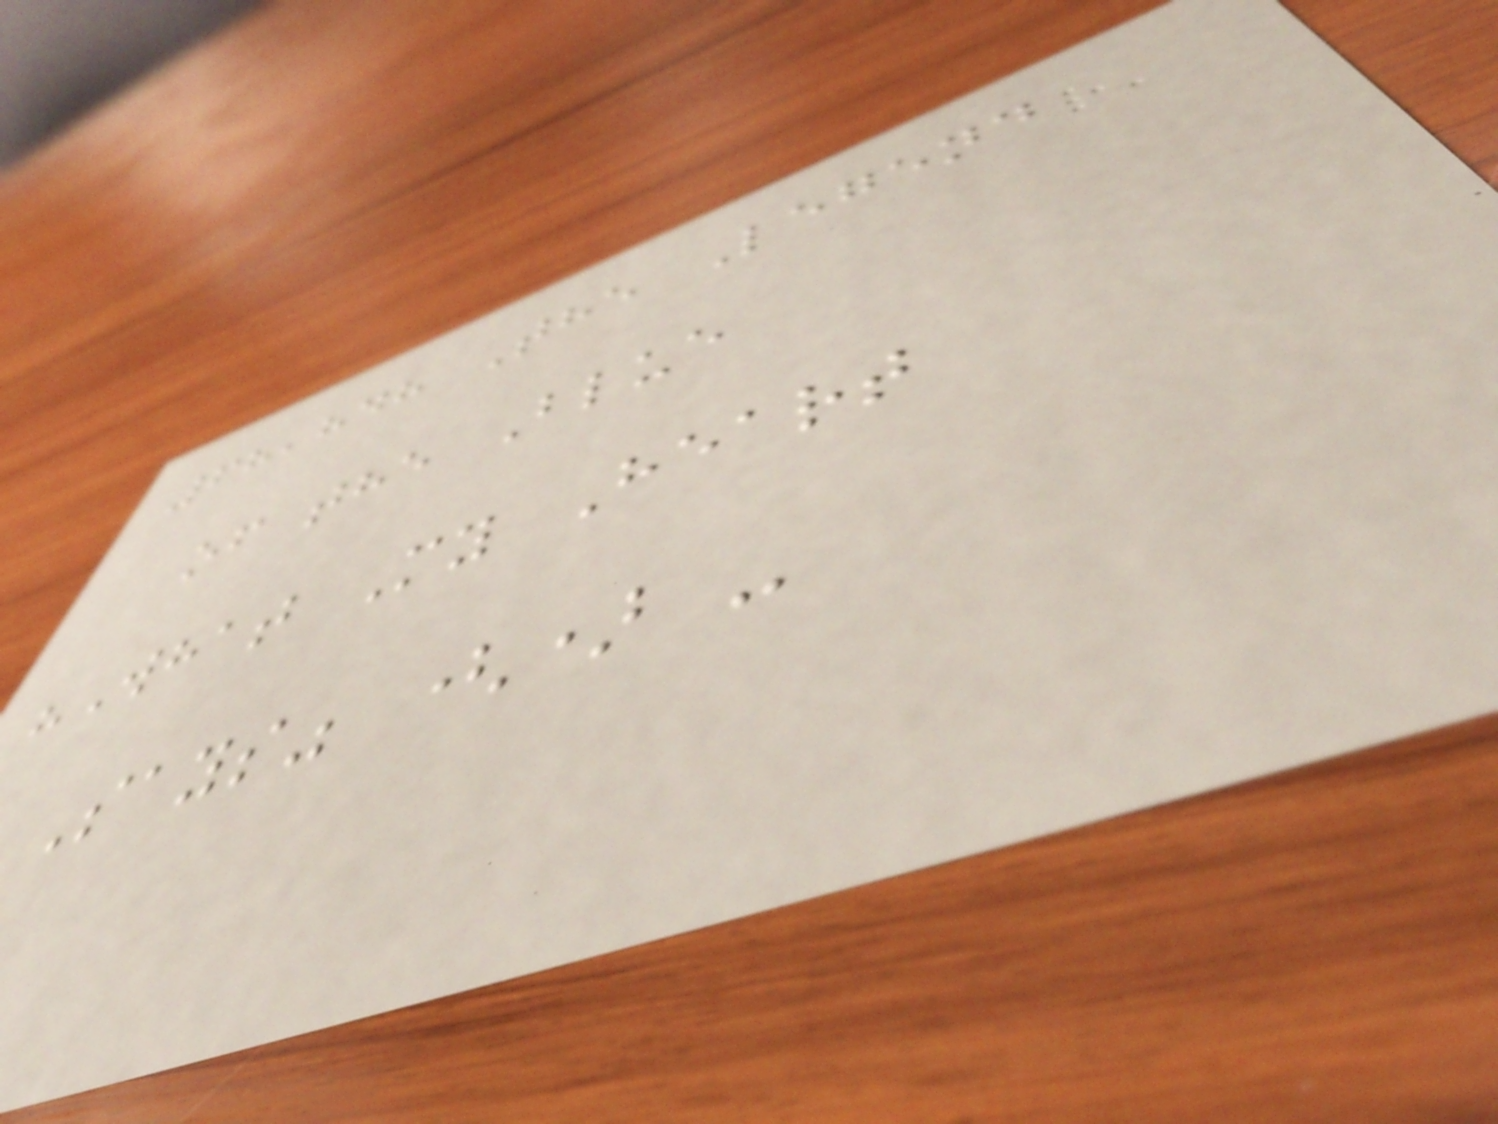68,848 The Legend
of the Blue
"What My Heart
Says" () -
